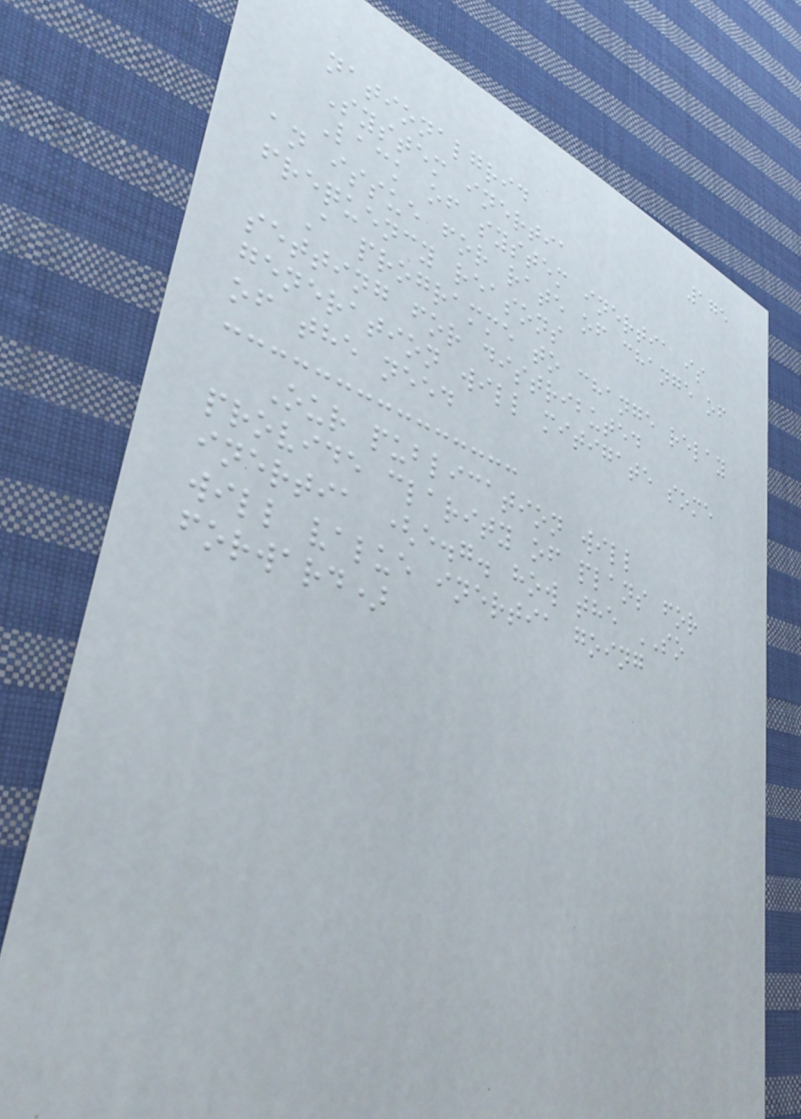175
nationalgrid
System inertia
Lack of system inertia is
an issue for rate of change of
frequency reasons
A programme to change relay
setting for distributed
generation will mitigate some
of the need
Our publication will
provide clarity of plans for
inertia (e.g. how the SO
will value inertia going
forward)
